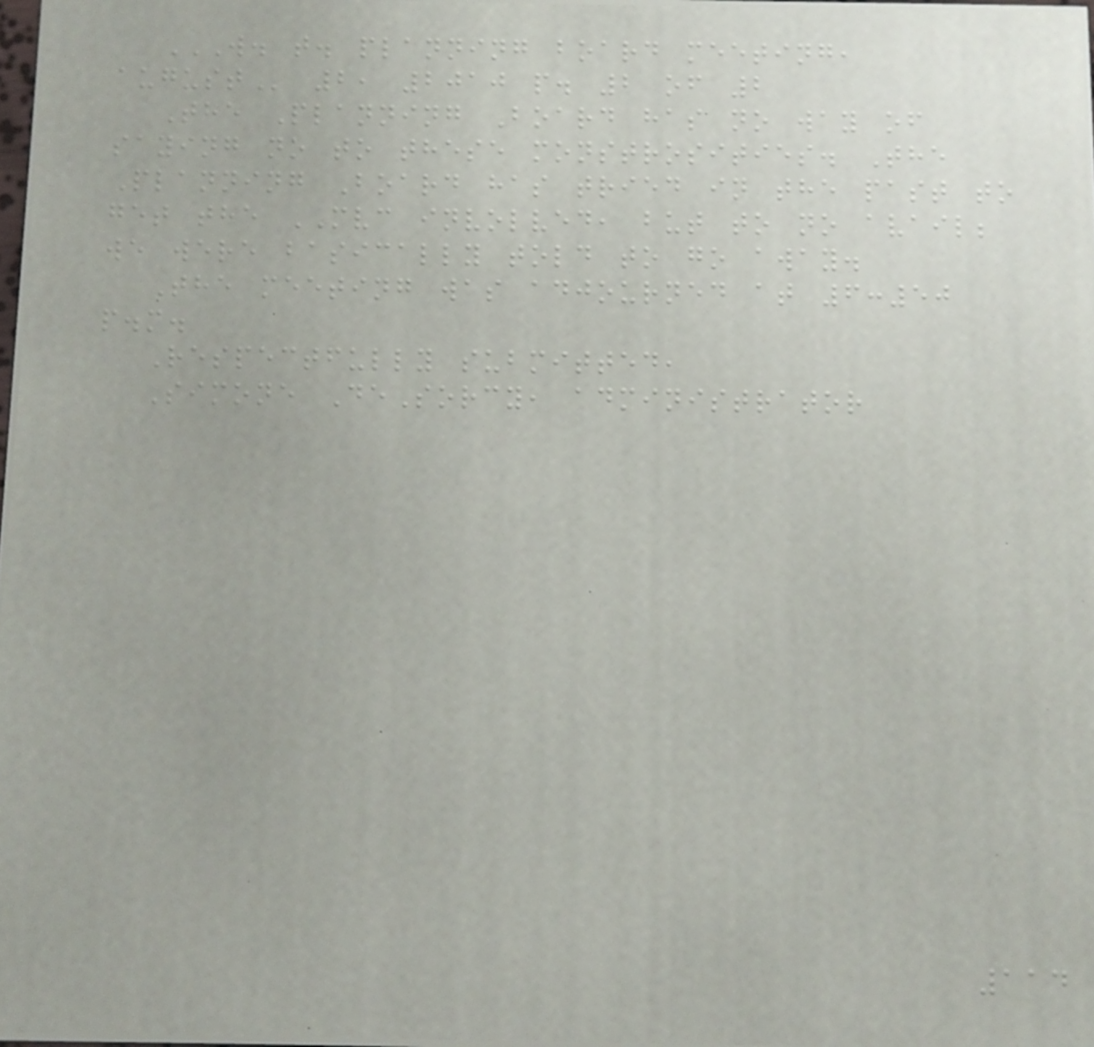W. T. PLANNING BOARD MEETING,
AUGUST 2, 2010 p. 2 of 2
The Planning Board has no way of
saying no to these monstrosities. The
Planning Board has tried in the past to
get the MVC involved, but to no avail;
we were basically told to go away.
The meeting was adjourned at 6:50
p.m.
Respectfully submitted,
Simone DeSorcy, administrator
114
